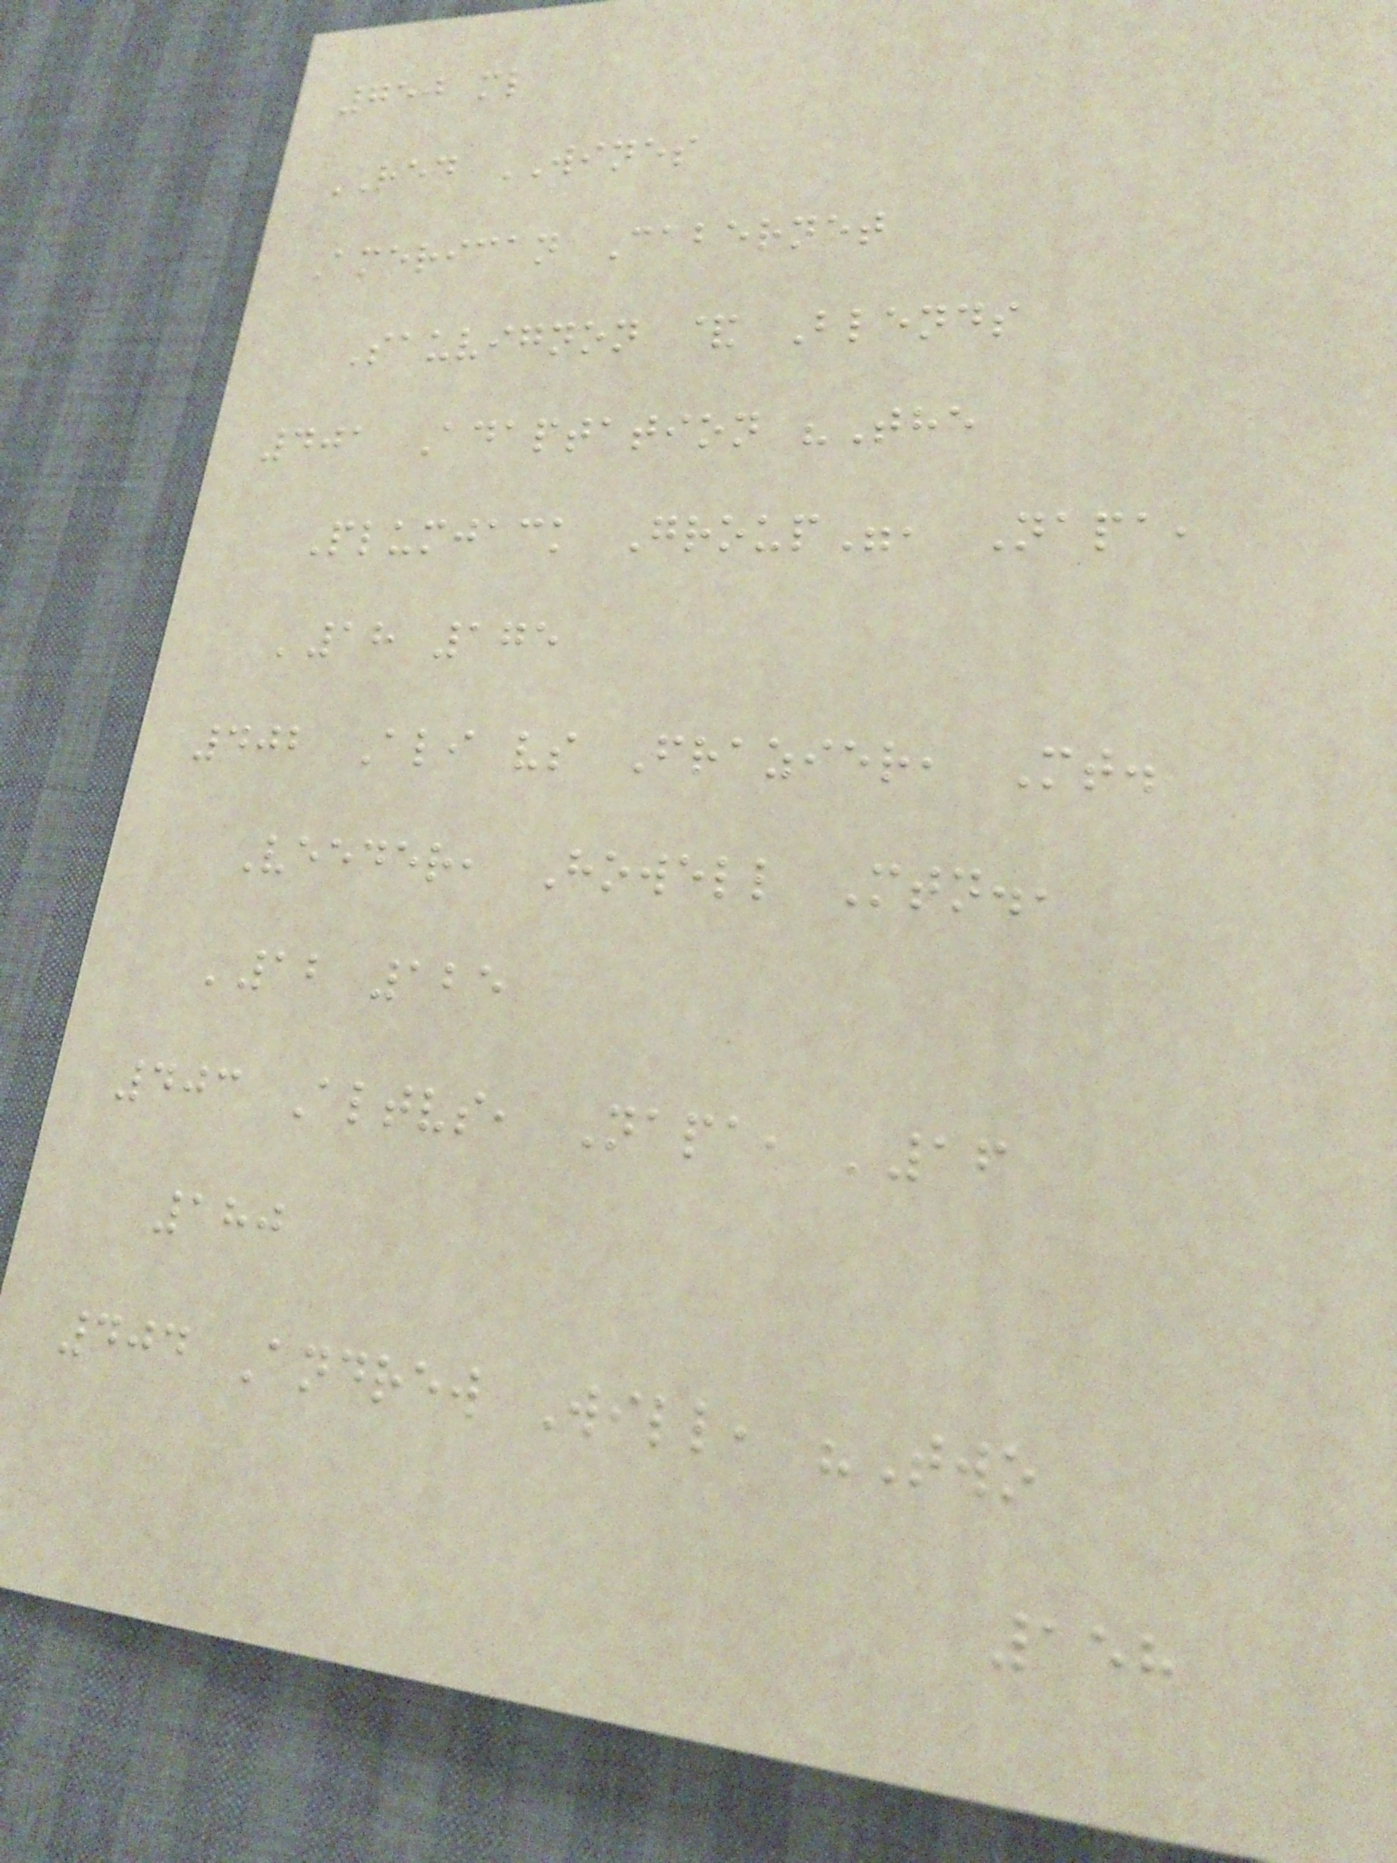750 ml
RED WINES
American Cabernet
Sauvignon & Blends
401 Adaptation "The
Plumjack Group", Napa,
'18 175
402 Ali vs Frazier, Mt.
Veeder, Howell Mtn.,
'12 125
403 Altvs, Napa, '16
180
404 Andrew Will, "Two
158
